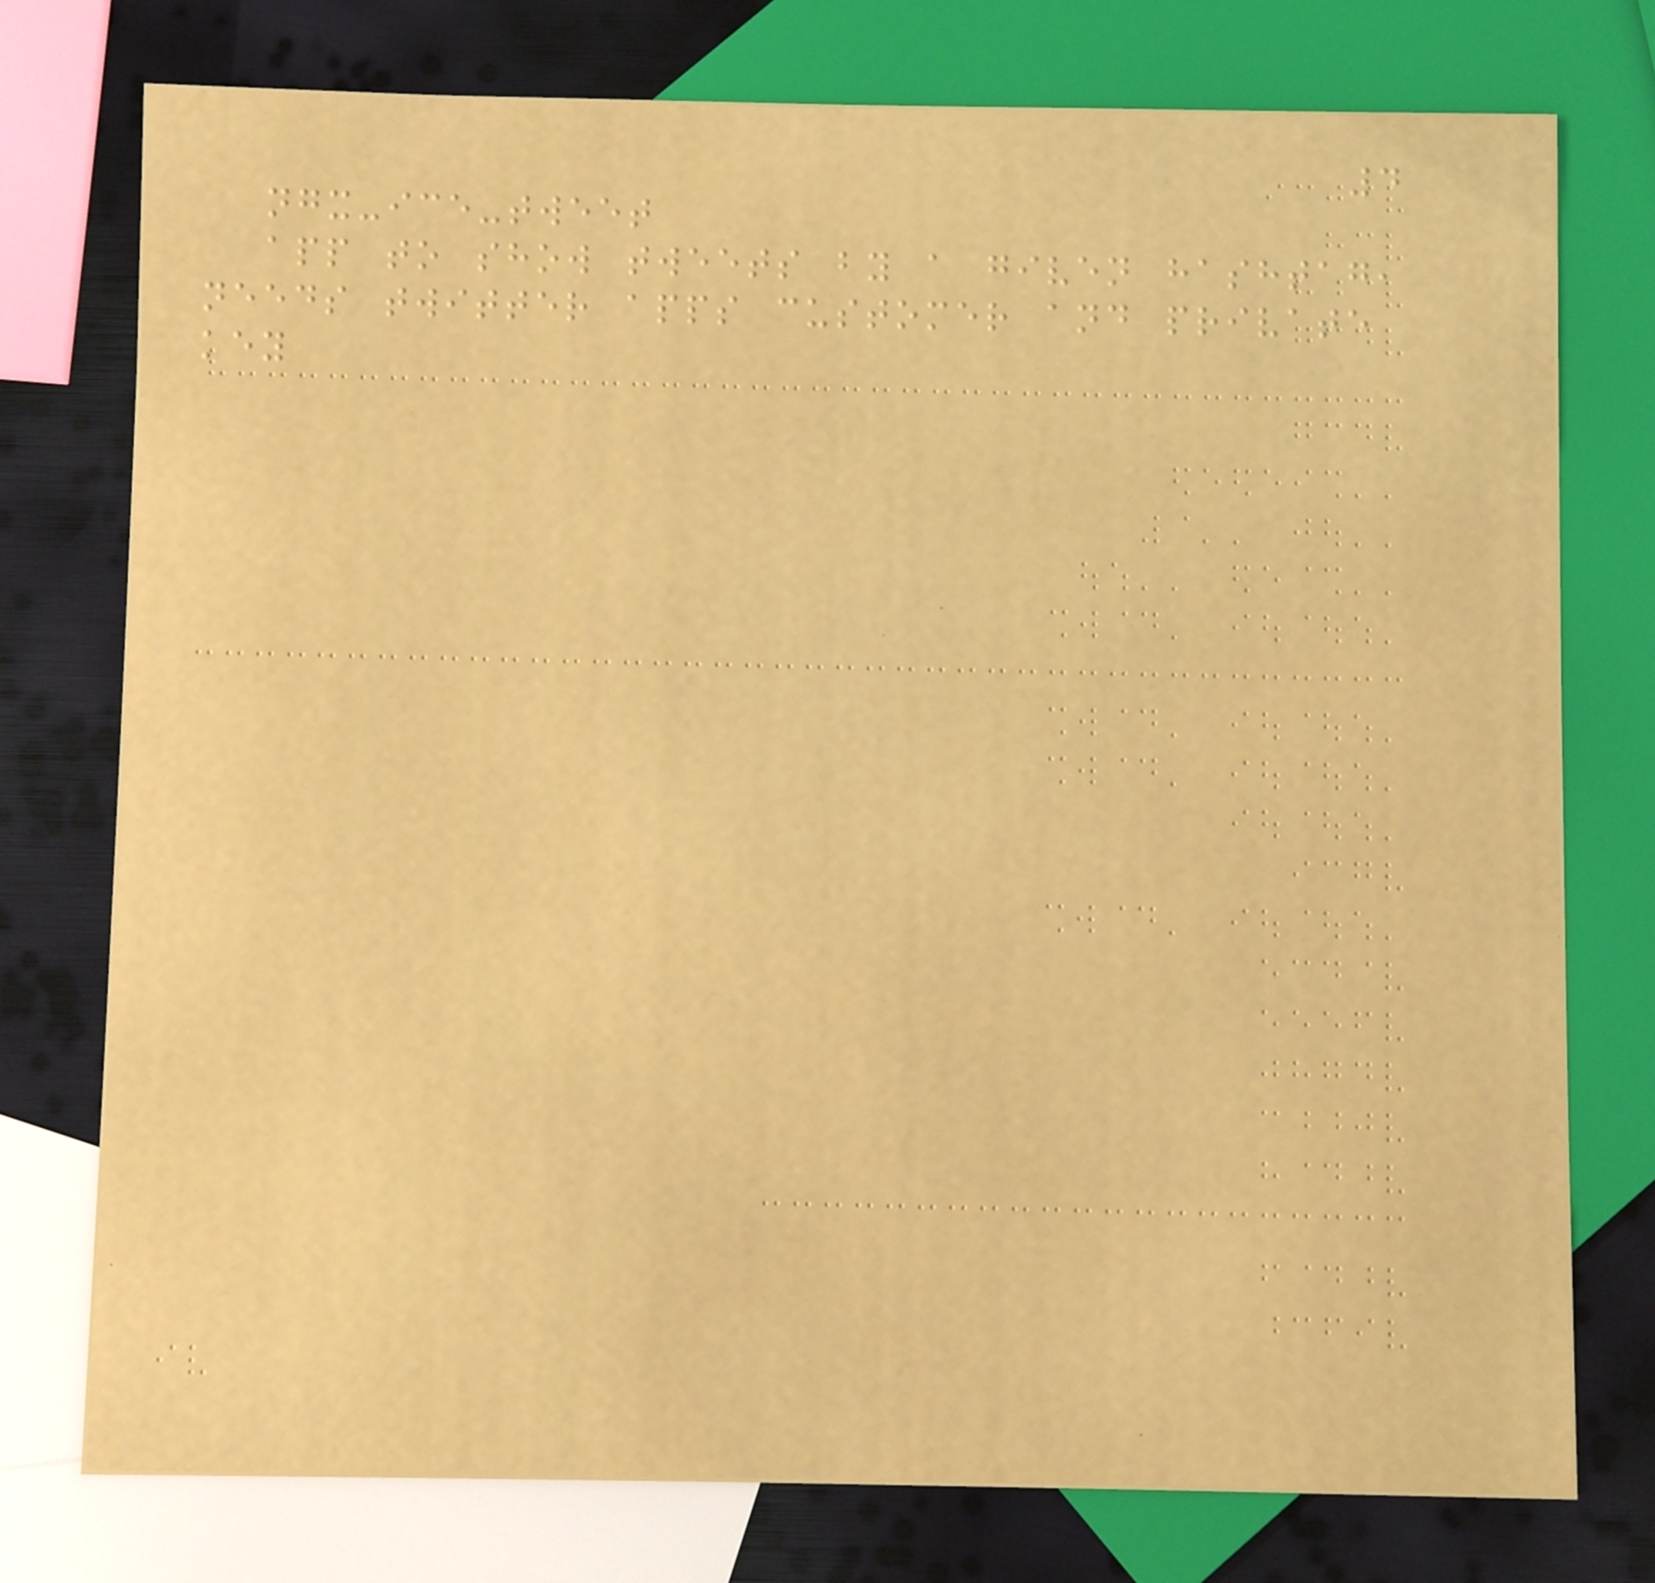4
ngx-ice-tweet
app to show tweets by a given hashtag,
needs twitter apps customer and private
key
